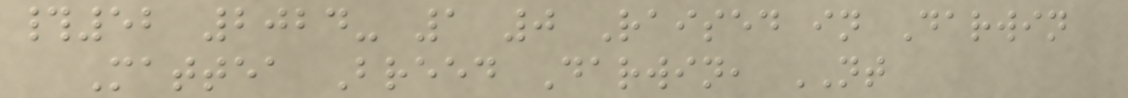#52 2024- 1 0 Raised in Darwin
Mattea Breed Darwin, NT
